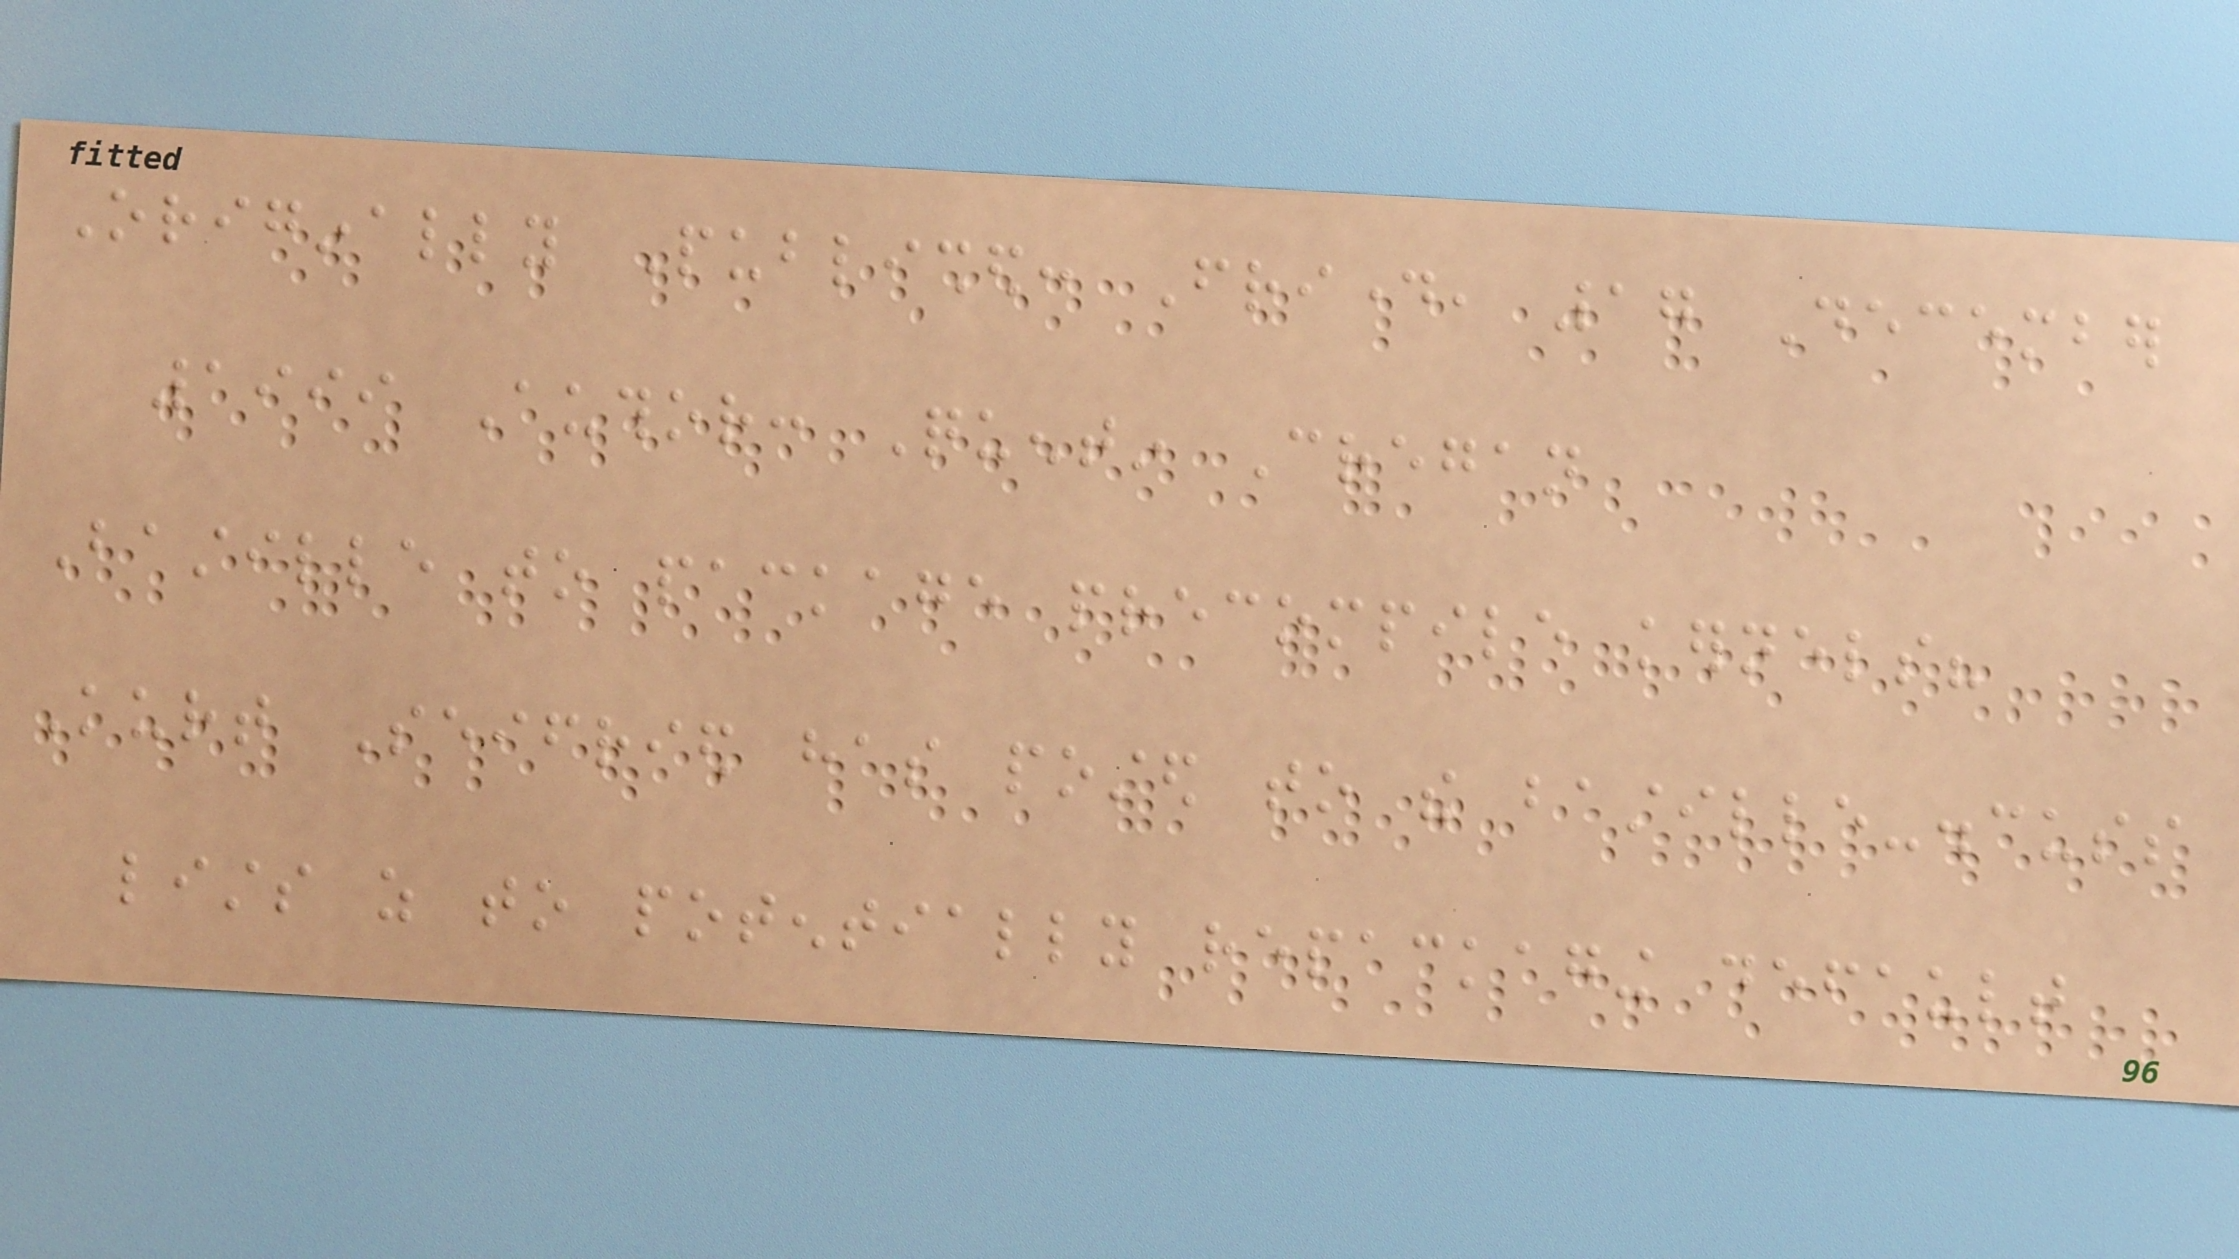Originally Published: Friday, 17 December
1999 Author: Quentin Cregan
Bastille to package precompile kernels?
Kurt Seifried has posted to the bastille-discuss
lists as to potentially repackaging default
